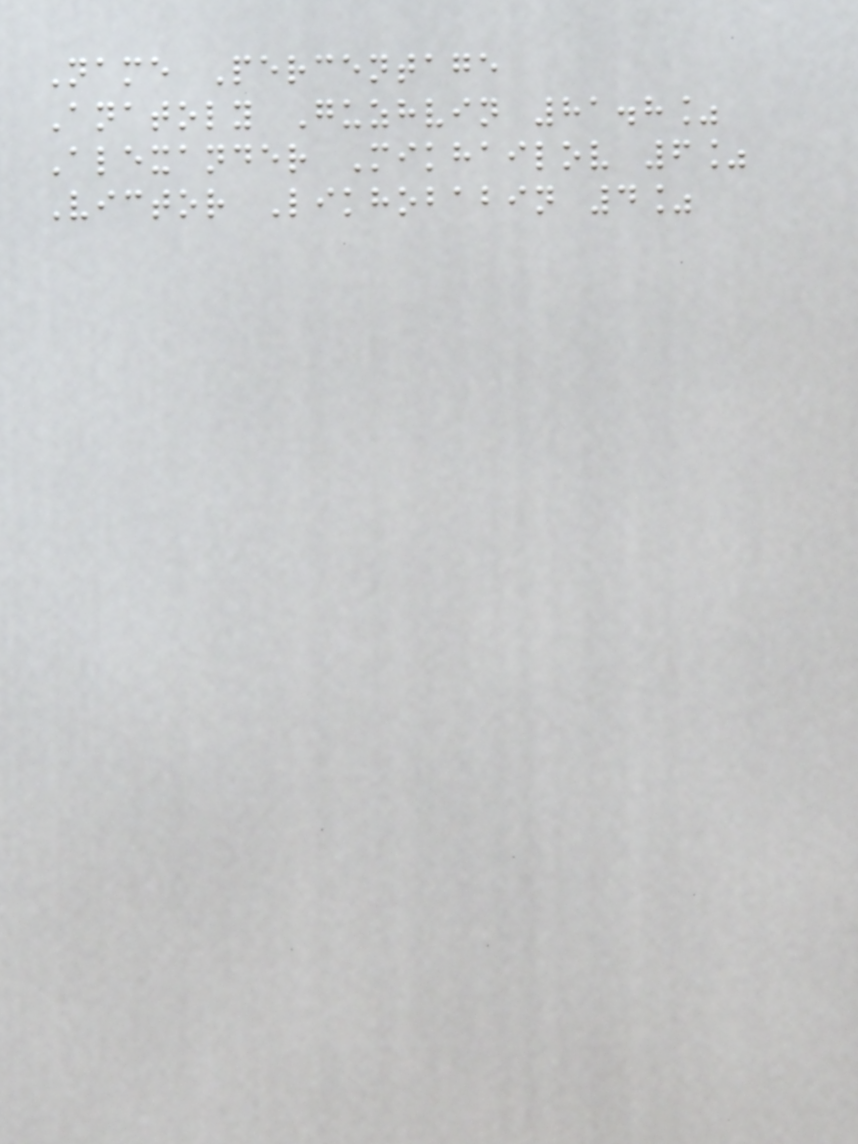Name Percentage
Anatoly Guzhvin 81.8%
Alexander Mikhailov 6%
Victor Likhobabin 4%
